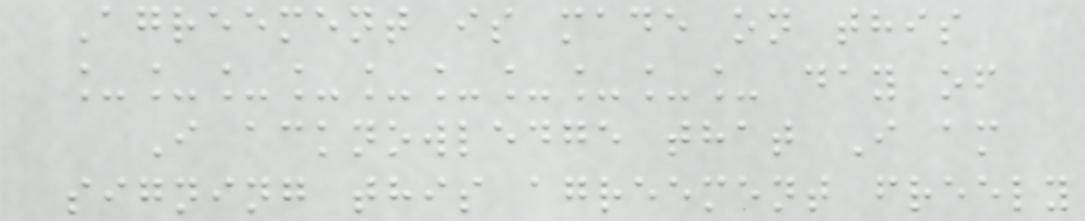Agreement is made on this
__________ day of
I acknowledge that I am
signing this agreement freely
